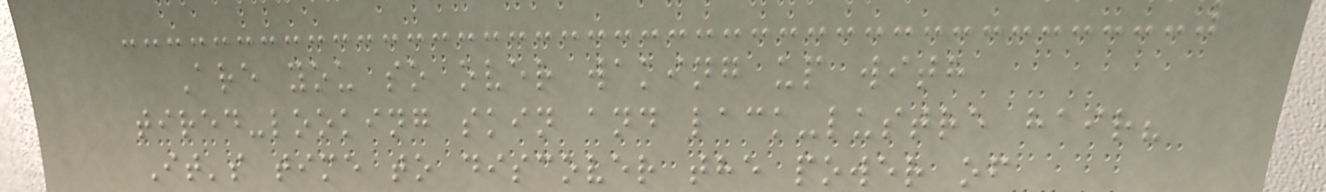Are you so over waking up with
tired-looking skin and lack-lustre hair?
It's time to discover the power of
